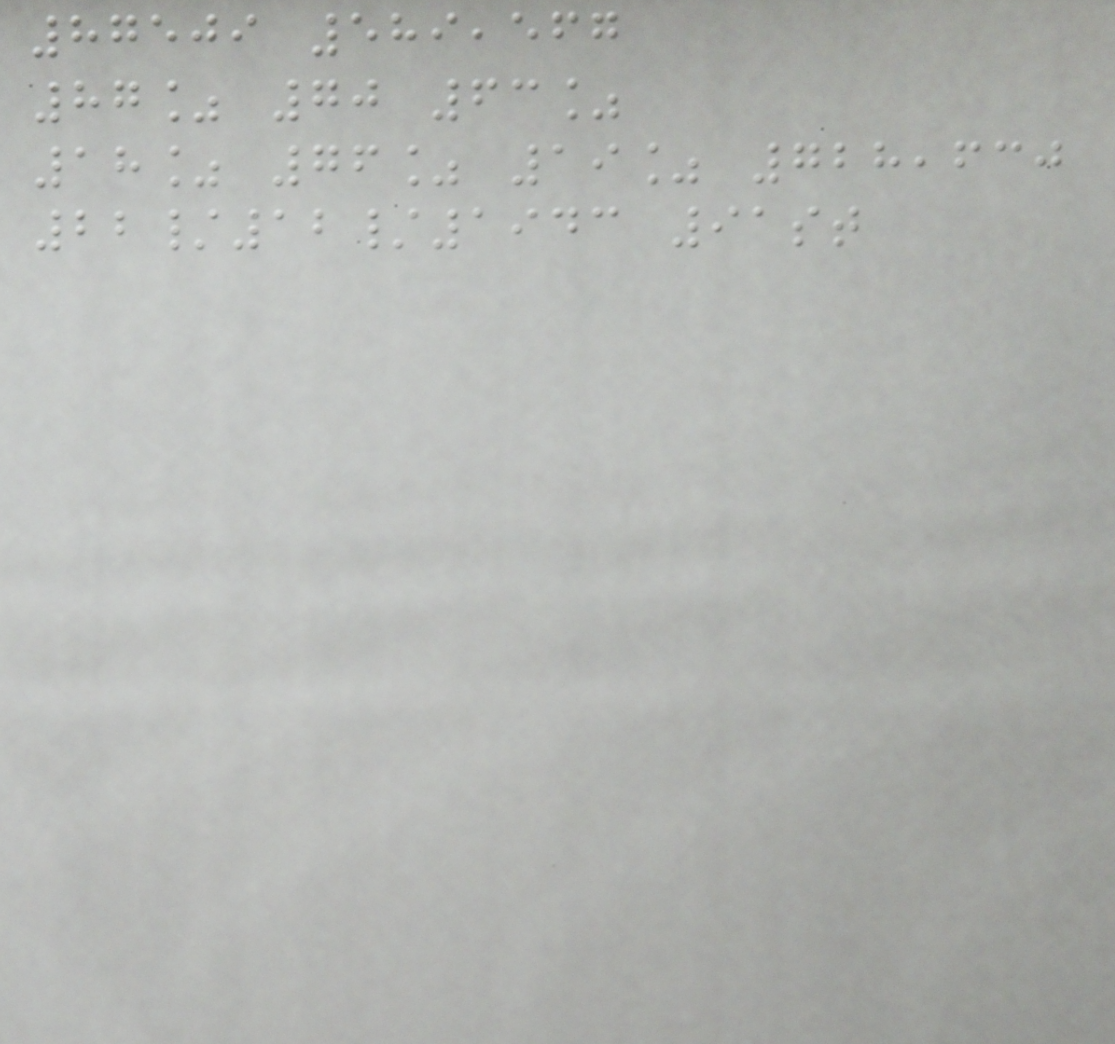87509 589,567
87% 70 63%
18% 76% 19% 728,630
22/12/1943 91st
